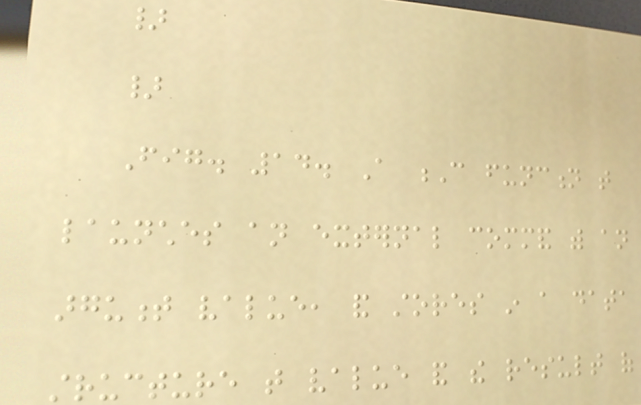}
}
Fig. 14. A C function that
launches an external command with an
argument value, and stores in a data
structure that value and the result of
